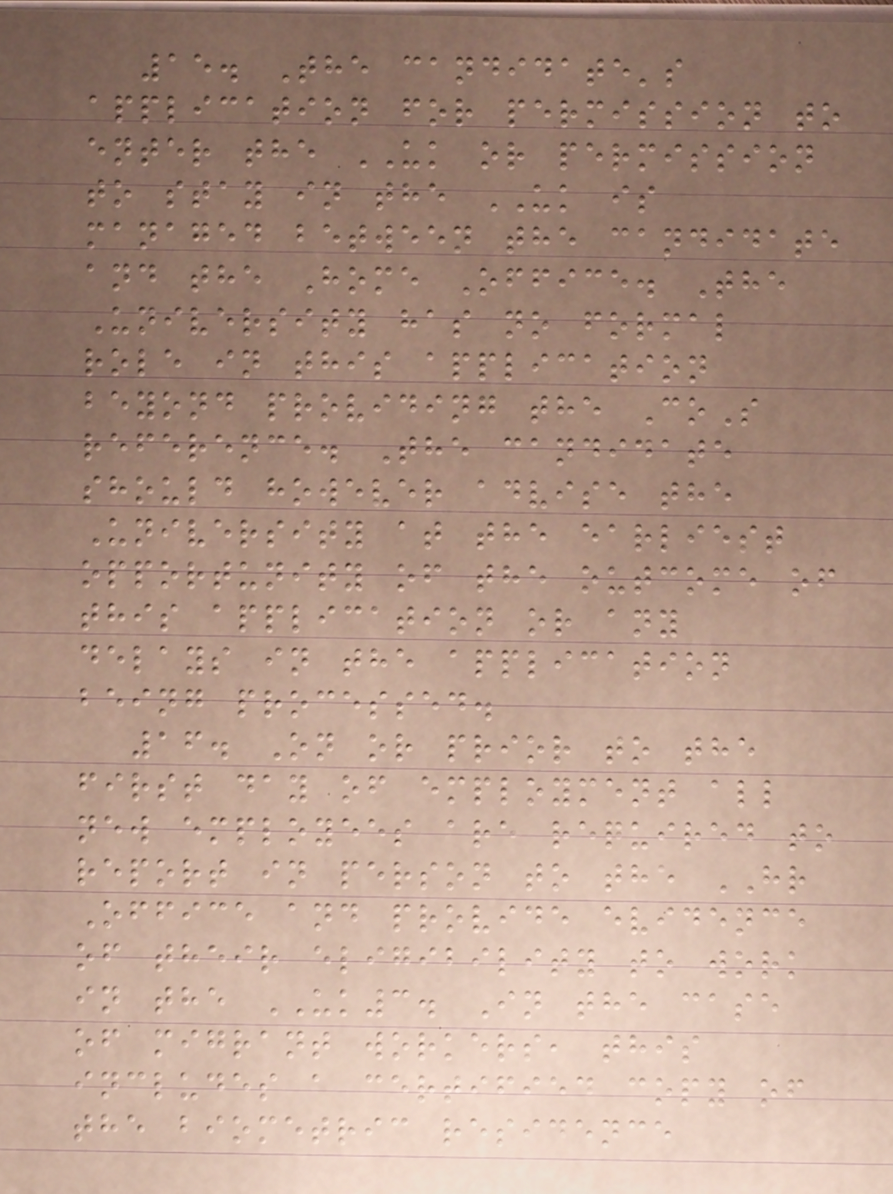15. The candidate's
application for permission to
enter the UK or permission
to stay in the UK is
managed between the candidate
and the Home Office. The
University has no formal
role in this application
beyond providing the CoS
reference. The candidate
should however advise the
University at the earliest
opportunity of the outcome of
this application or any
delays in the application
being processed.
16. On or prior to the
first day of employment all
new employees are required to
report in person to the HR
Office and provide evidence
of their eligibility to work
in the UK3. In the case
of migrant workers, this
includes a certified copy of
the biometric residence
